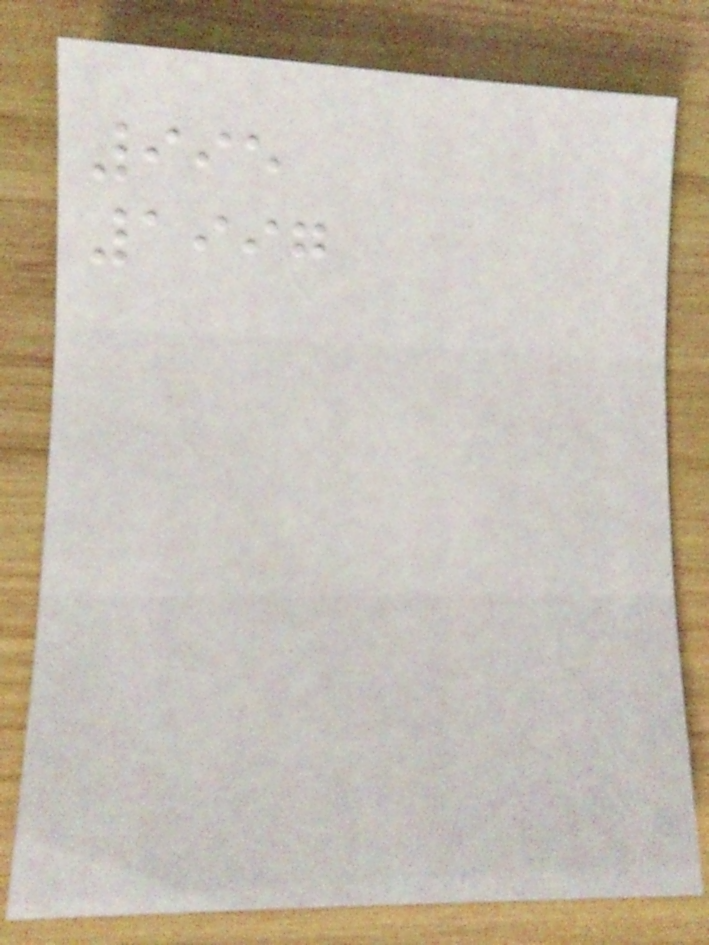995
1997
